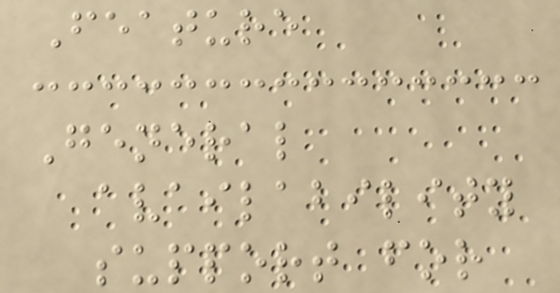Feature
General
availability
support for
